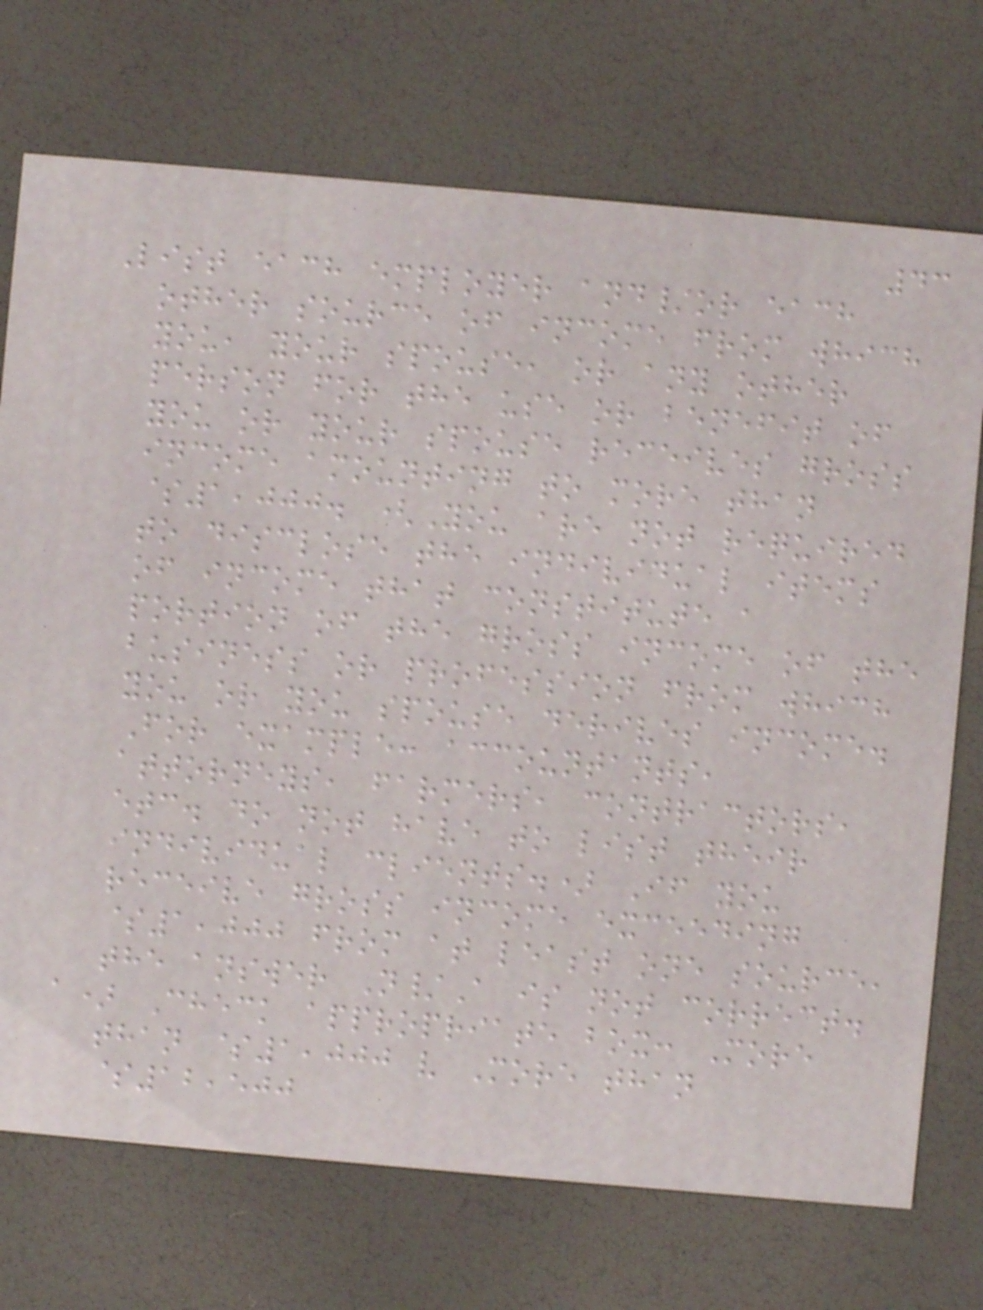43
List each employer and/or each
other source of income from which
you, your spouse, or any other
person for the use or benefit of
you or your spouse receives gross
income amounting to more than
$1,000. (You are not required
to disclose the individual items
of income that constitute a
portion of the gross income of the
business or profession from which
you or you spouse derives income.
For example: accountants,
attorneys, farmers, contractors,
etc. do not have to list their
individual clients.) If you
receive gross income exceeding
$1,000 from at least one source,
the answer N/A is not correct.
a) Check appropriate box: More
than $1,000 v More than
$12,500
